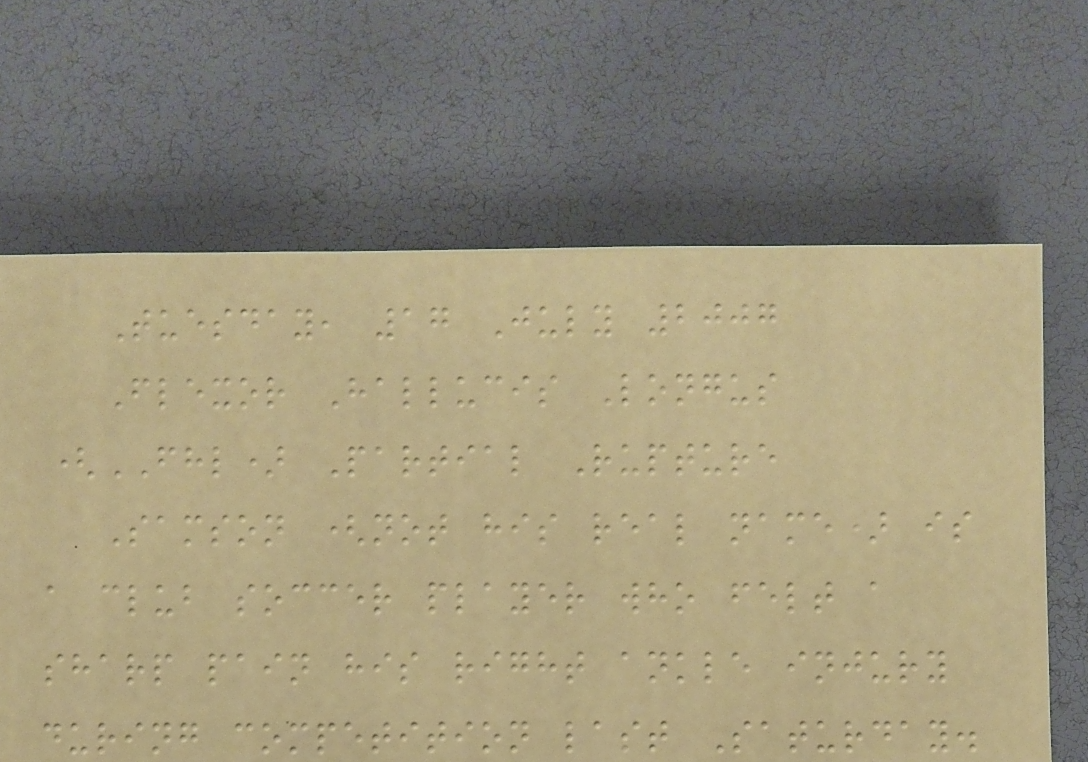Tuesday, 17 July 2007
Flexor Hallucis Longus
(FHL) Partial Rupture
Samson (not his real name) is
a club soccer player who felt a
sharp pain his right ankle injury
during competition last Saturday.
